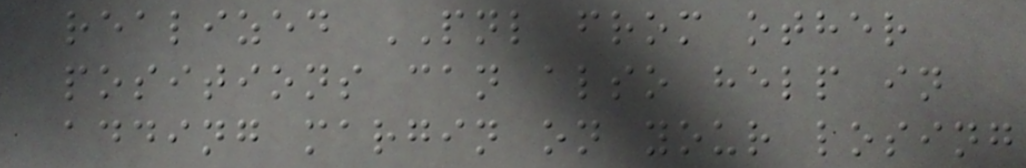realized PNL from other
positions can also help in
adding margin on your losing
